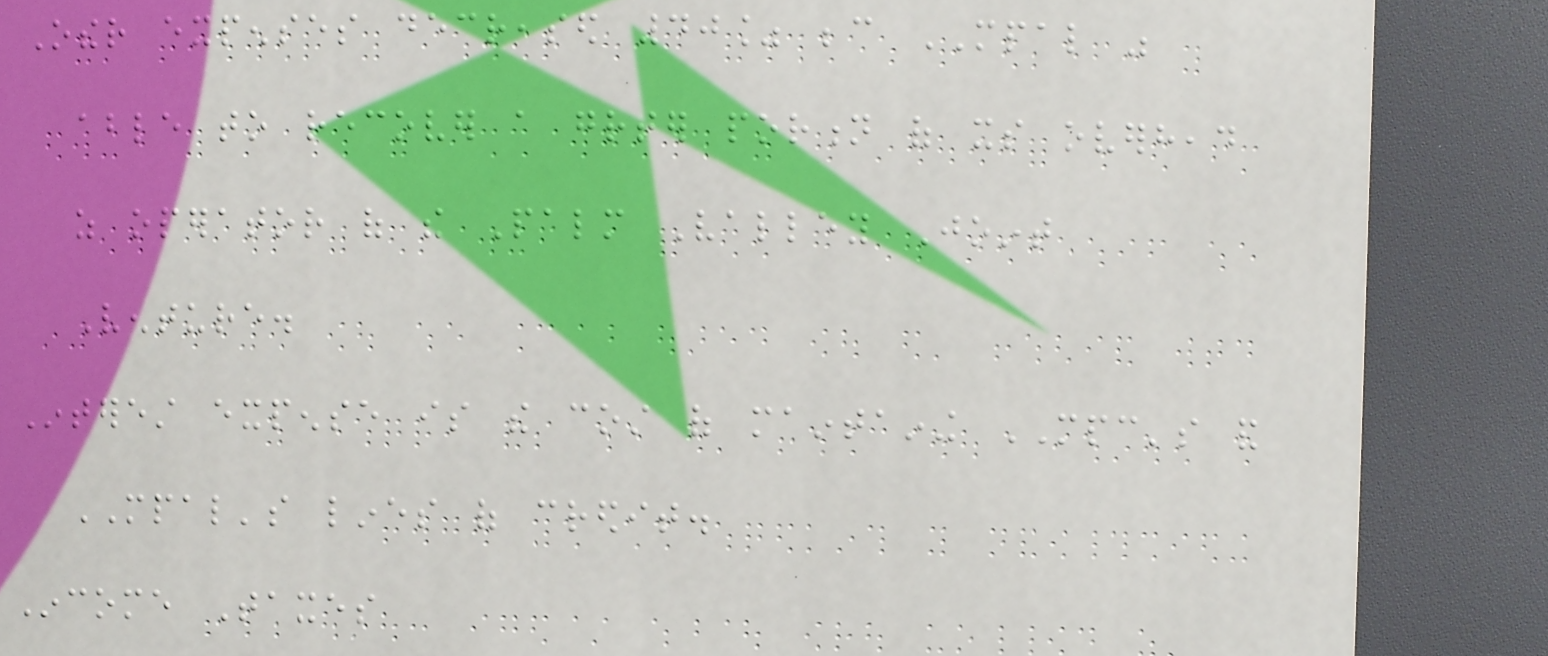Other expenses decreased 40% because MPAL was
able to recover a greater portion of its overhead
as operator of the Palm Valley Joint
Venture.
Interest expense is the cost of maintaining MPC's and
MPAL's lines of credit.
Income Taxes
